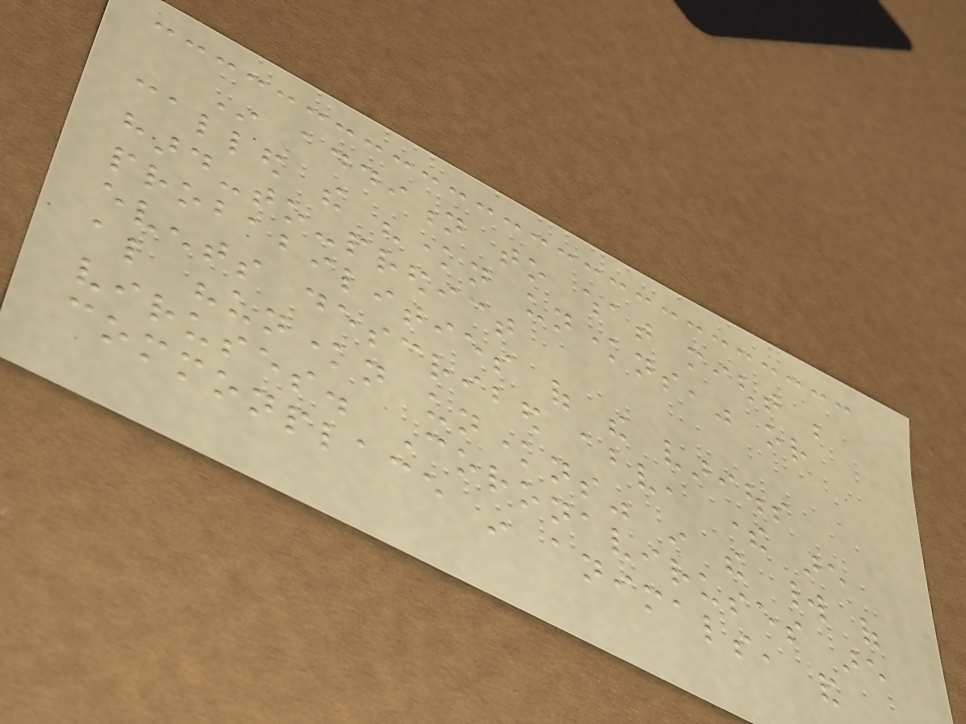In addition to what might be
called the "known unknowns," or
hard-to-predict
probabilities of the various
events described above, there are
also "unknown unknowns" in the world of
viruses. Coronaviruses are
commonplace in animals, and
